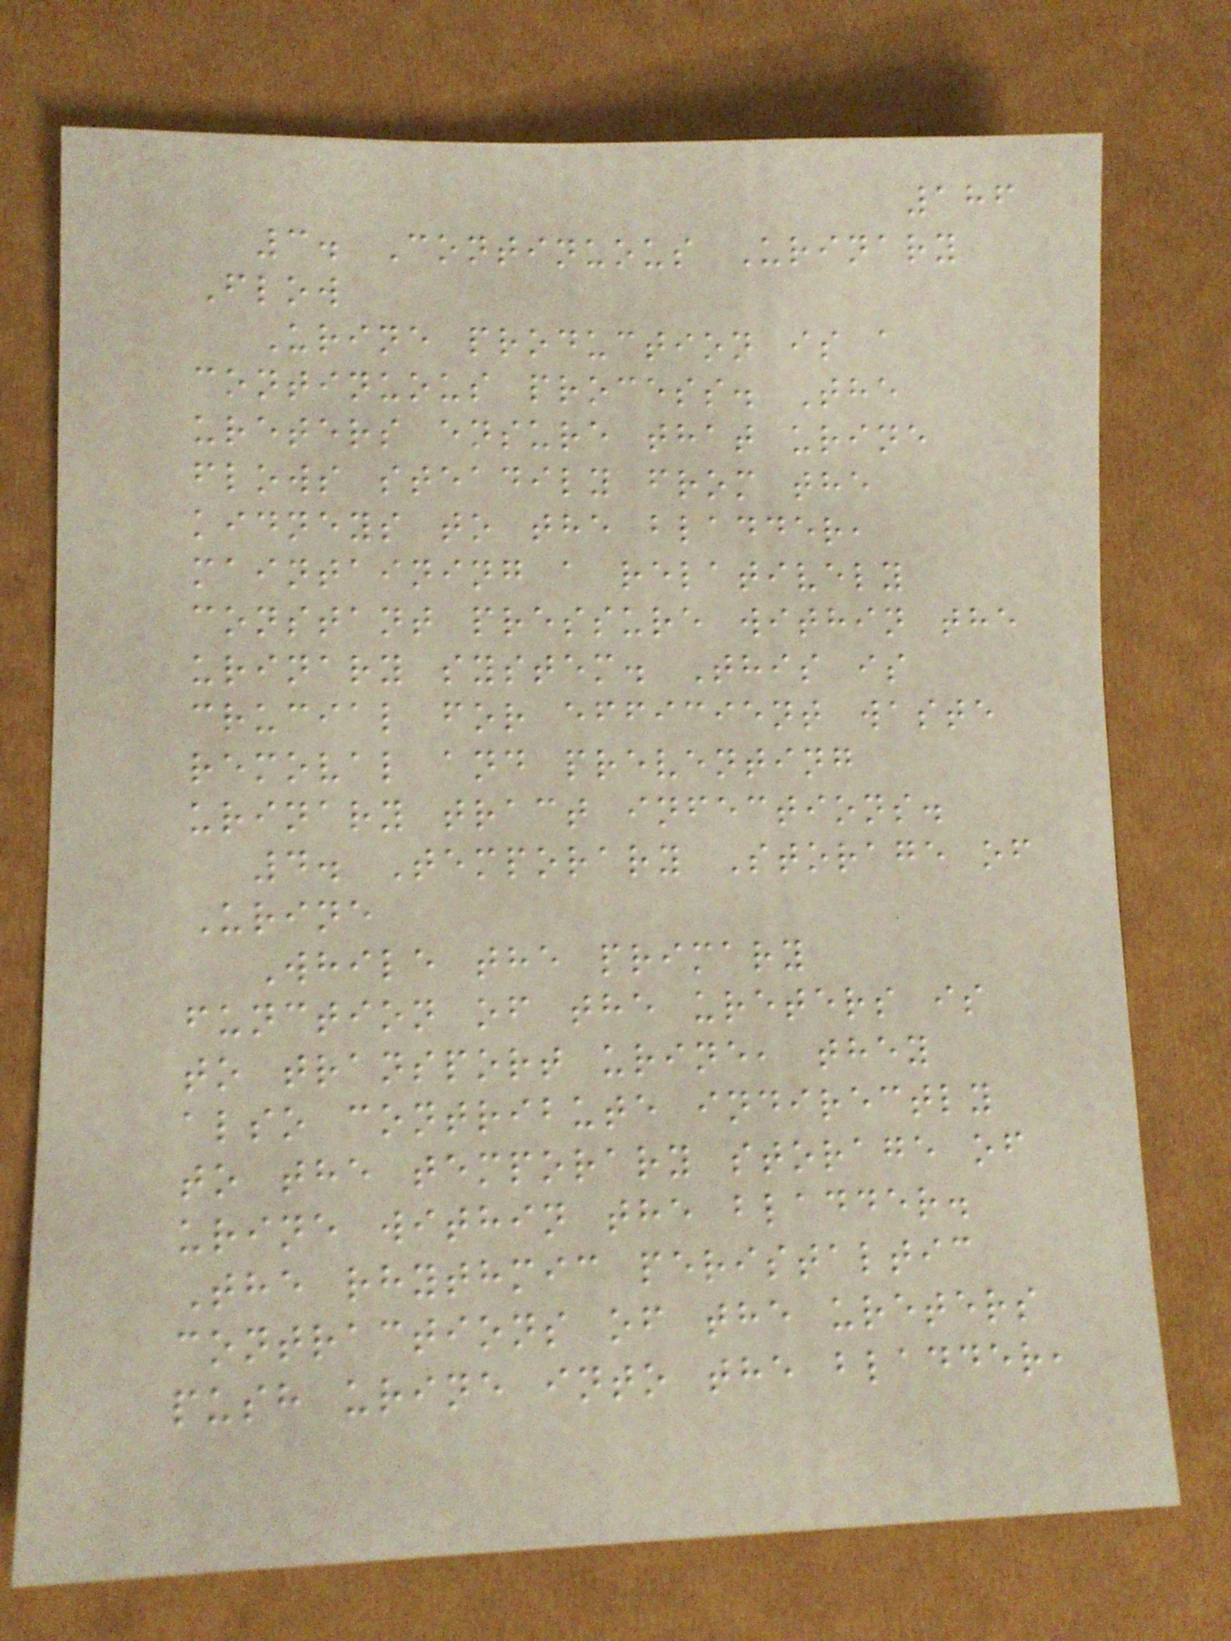186
3. Continuous Urinary
Flow
Urine production is a
continuous process. The
ureters ensure that urine
flows steadily from the
kidneys to the bladder,
maintaining a relatively
constant pressure within the
urinary system. This is
crucial for efficient waste
removal and preventing
urinary tract infections.
4. Temporary Storage of
Urine
While the primary
function of the ureters is
to transport urine, they
also contribute indirectly
to the temporary storage of
urine within the bladder.
The rhythmic peristaltic
contractions of the ureters
push urine into the bladder,
